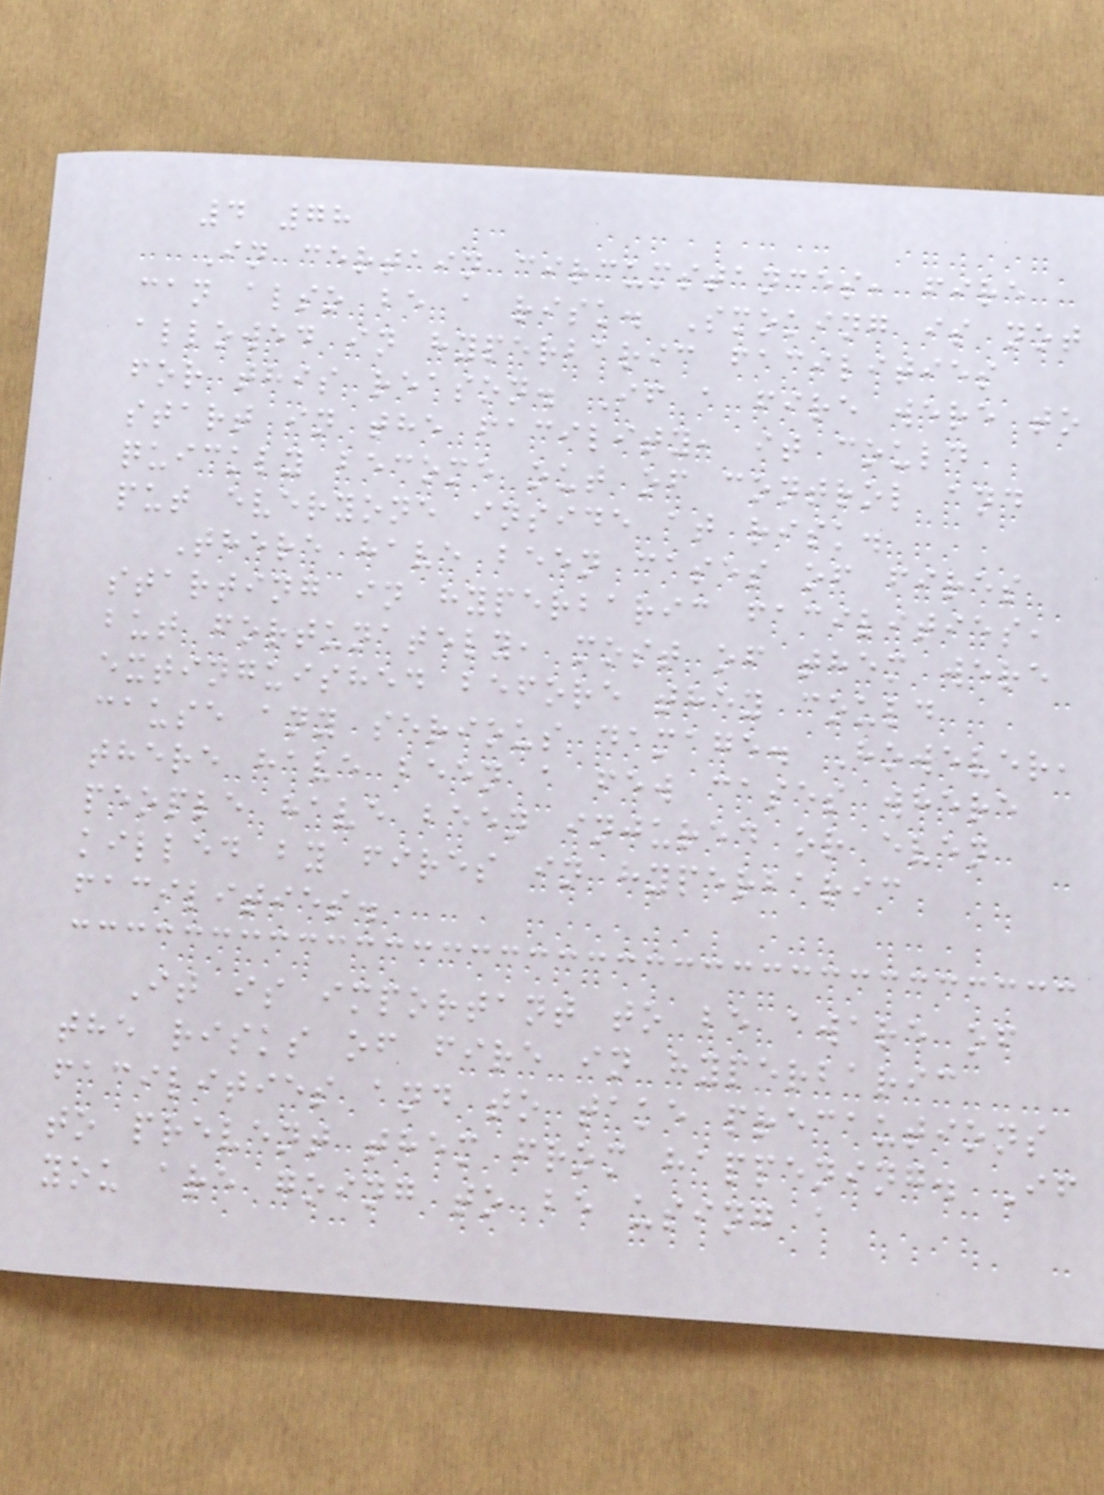4 78
In certain circumstances, fire
can also be a risk. Smoking is not
allowed in hyperbaric facilities
for this reason. If a fire were to
start in the facility, it could
quickly become out of control and
put everyone inside at risk.
There have been cases of fires
starting in hyperbaric facilities,
but fortunately, most of them were
extinguished before they could
cause any serious damage. However,
there have been a few cases where
people have been injured or even
killed by fires in hyperbaric
facilities.
It is important to be aware of
the risks of fire in hyperbaric
facilities and to take precautions
to prevent them from happening. If
you are going to be using a
